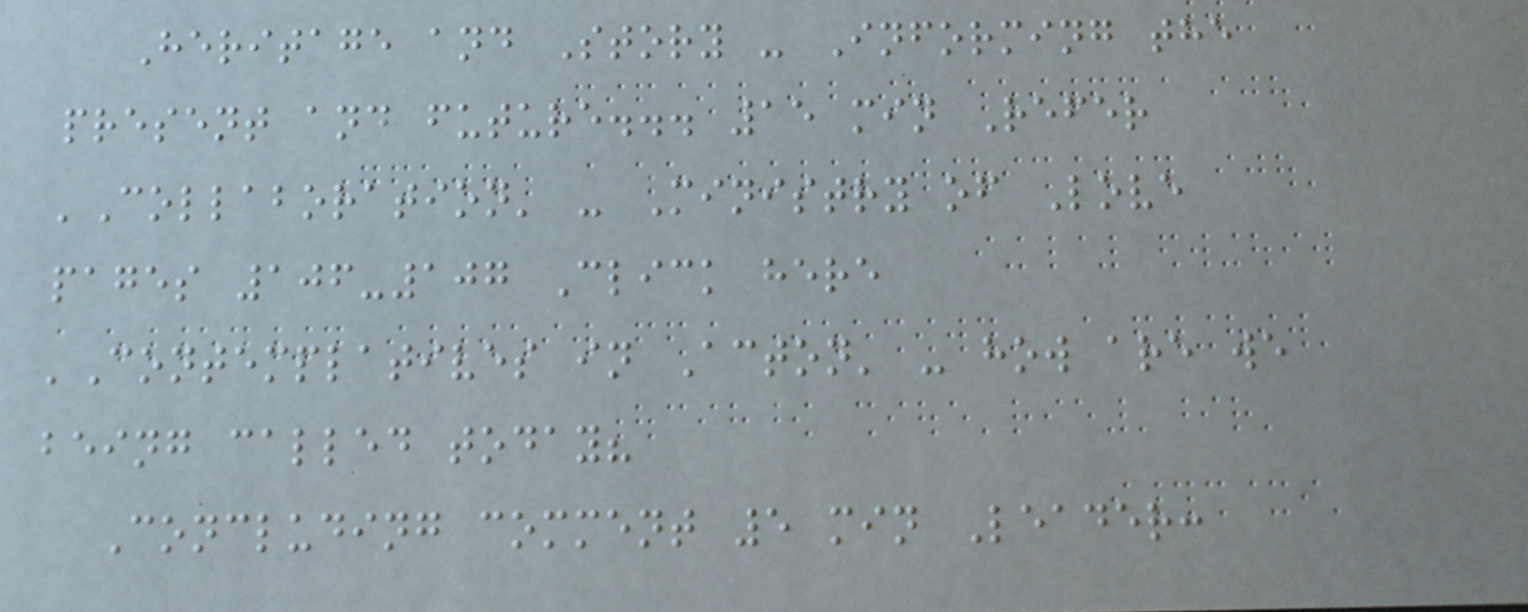Heritage and Story - Informing the
present and future... 15 min Refer
'Collaboration' - Ministry of Love
pages 106-107 Click here
'Contemplatives in Acton' - how are we
being called today?
Concluding comment 5 min Leader:
